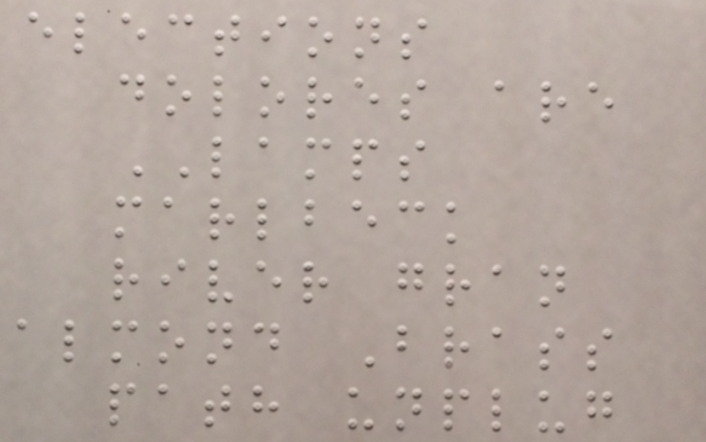elections
dolores are
LAMPS
marlbeck
river gran
almond Brass
path unplug
